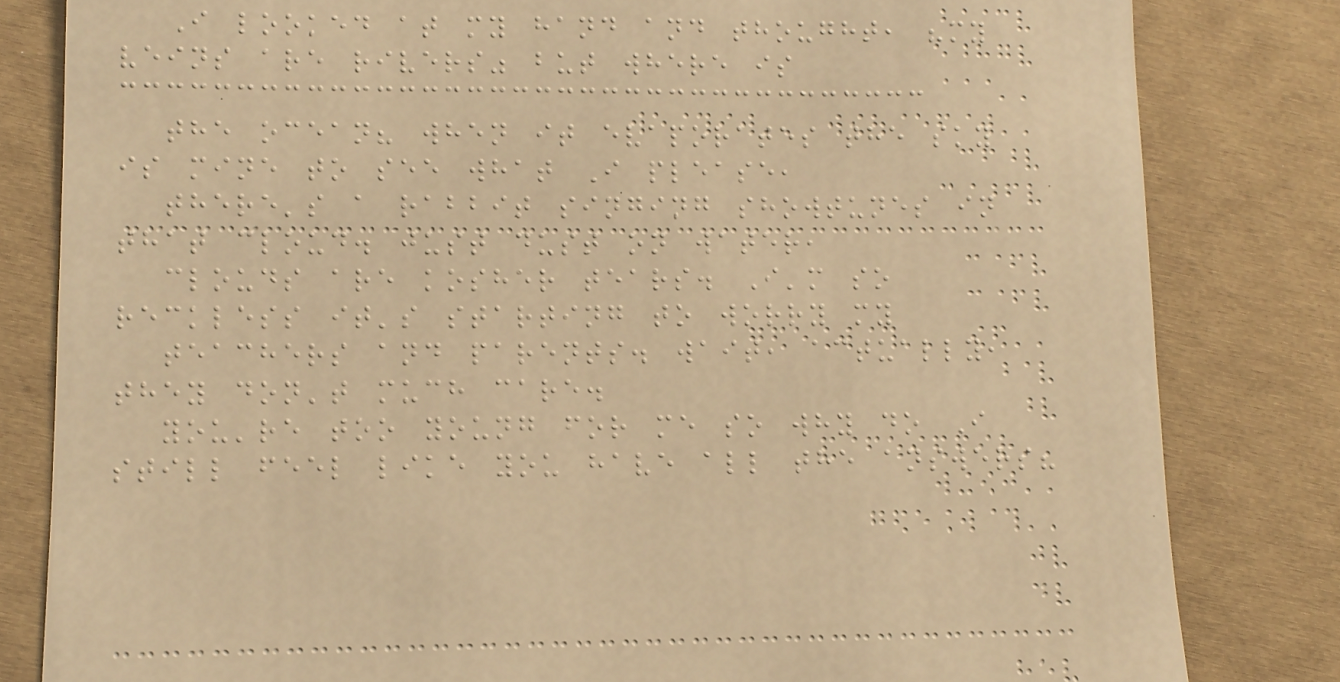I looked at my hand and thought, "my
veins are rivers" but where is
the ocean? when it evaporates the sky
is mine to see what I please,
there's a rabbit singing showtunes in
that cloud. just dust on water,
clouds are kosher tears. I'm so
reckless it's starting to worry my
teachers and parents. wait, actually,
they don't much care.
you're too young for me so why do I
still feel like you have all the answers?
